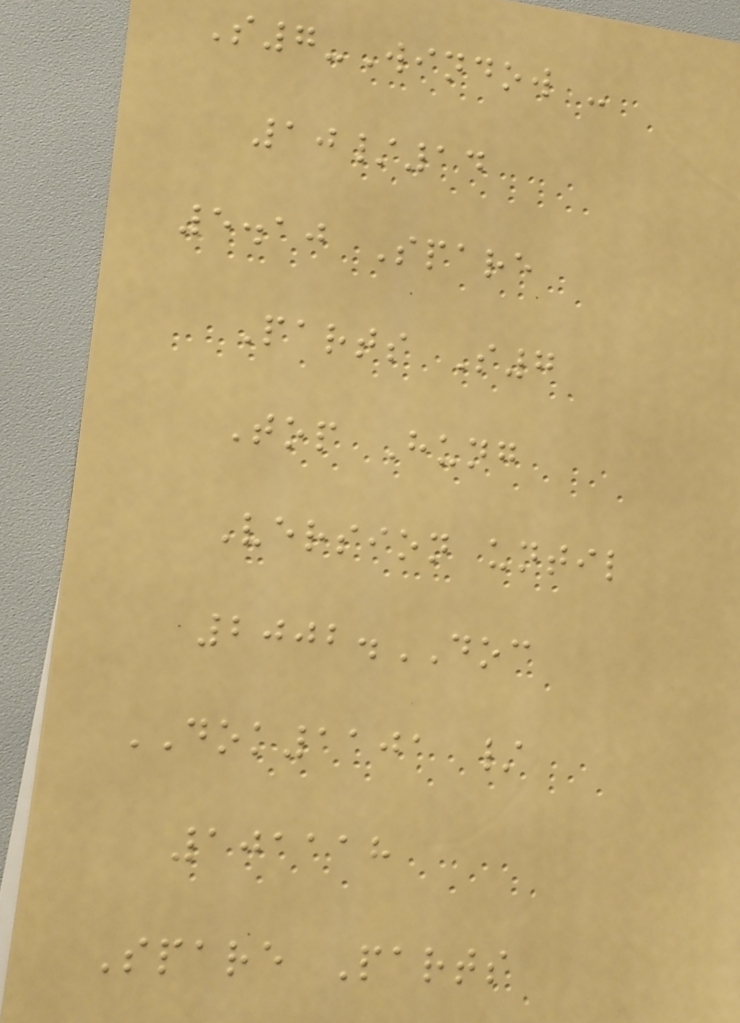S7-Window -
10/14
5.10 Spare
Parts S7
Top Hung
Version until
2002.DOC
DOK1101 /
101118
Spare Parts
